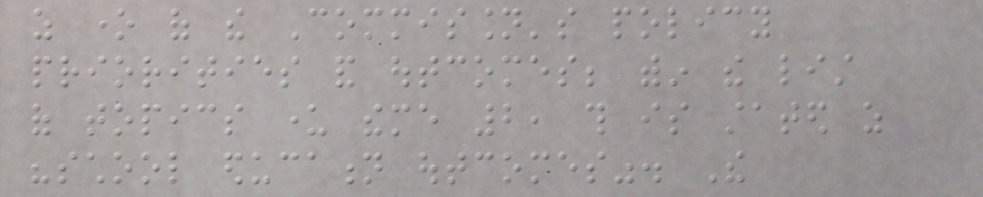as one of the Commission's policy
priorities and outcomes; within the list
of topics under theme 2, this is stated as
"school education outcomes". The
